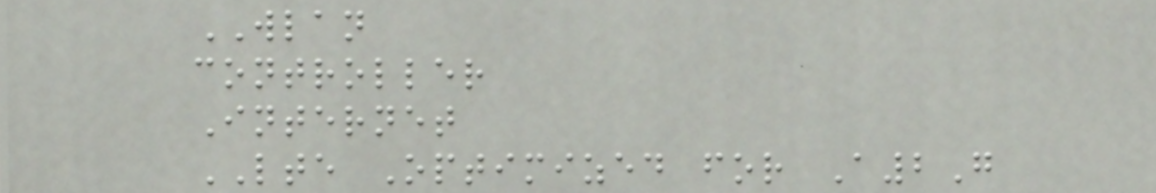WLAN
controller
Internet
LTE Optimized for A2G
